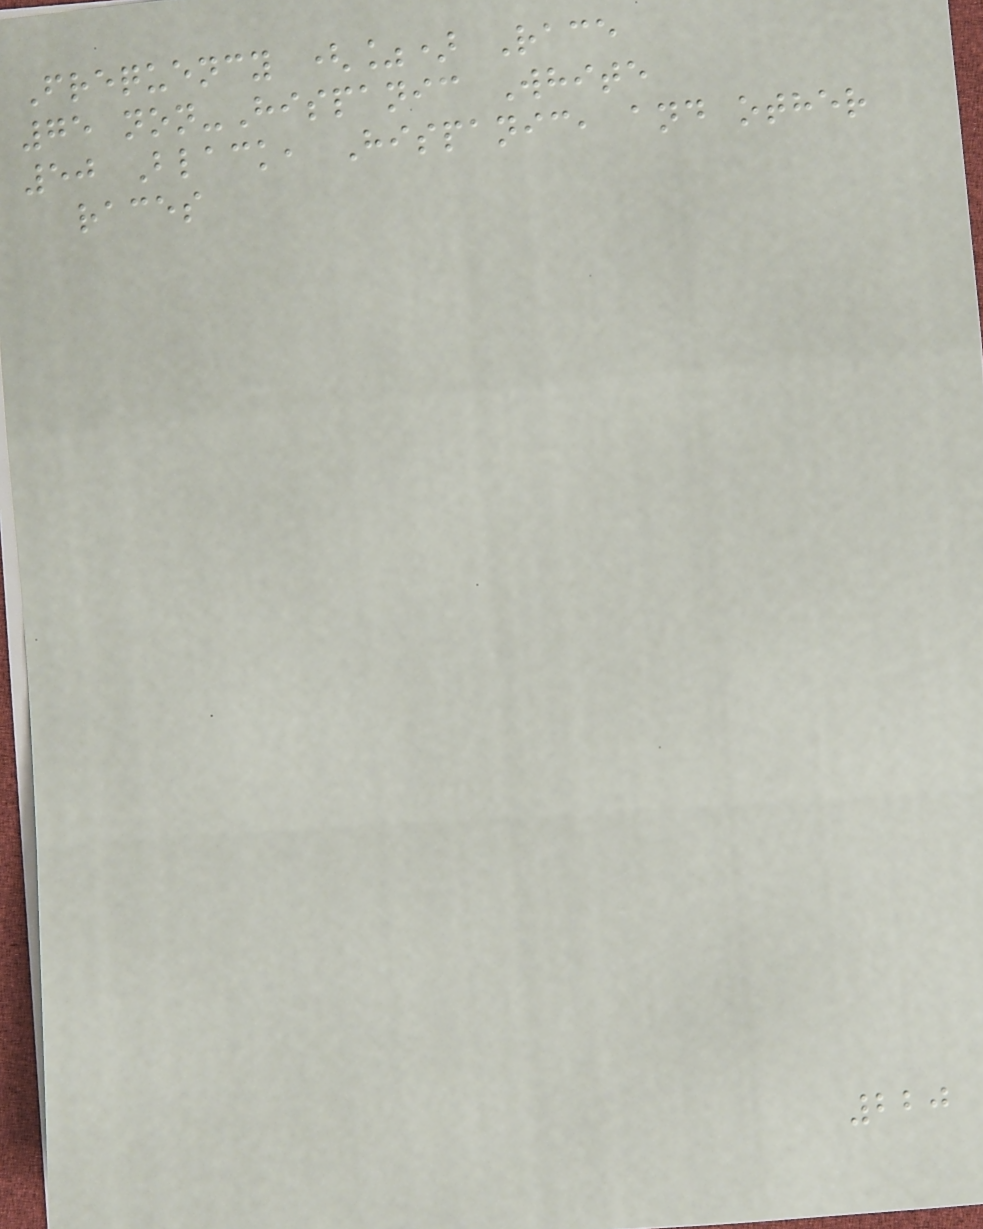Frequency (%) Race
75 non-Hispanic White
50 Black, Hispanic, and other
races
220
